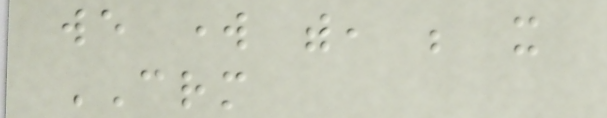we work with, be it
CRM
